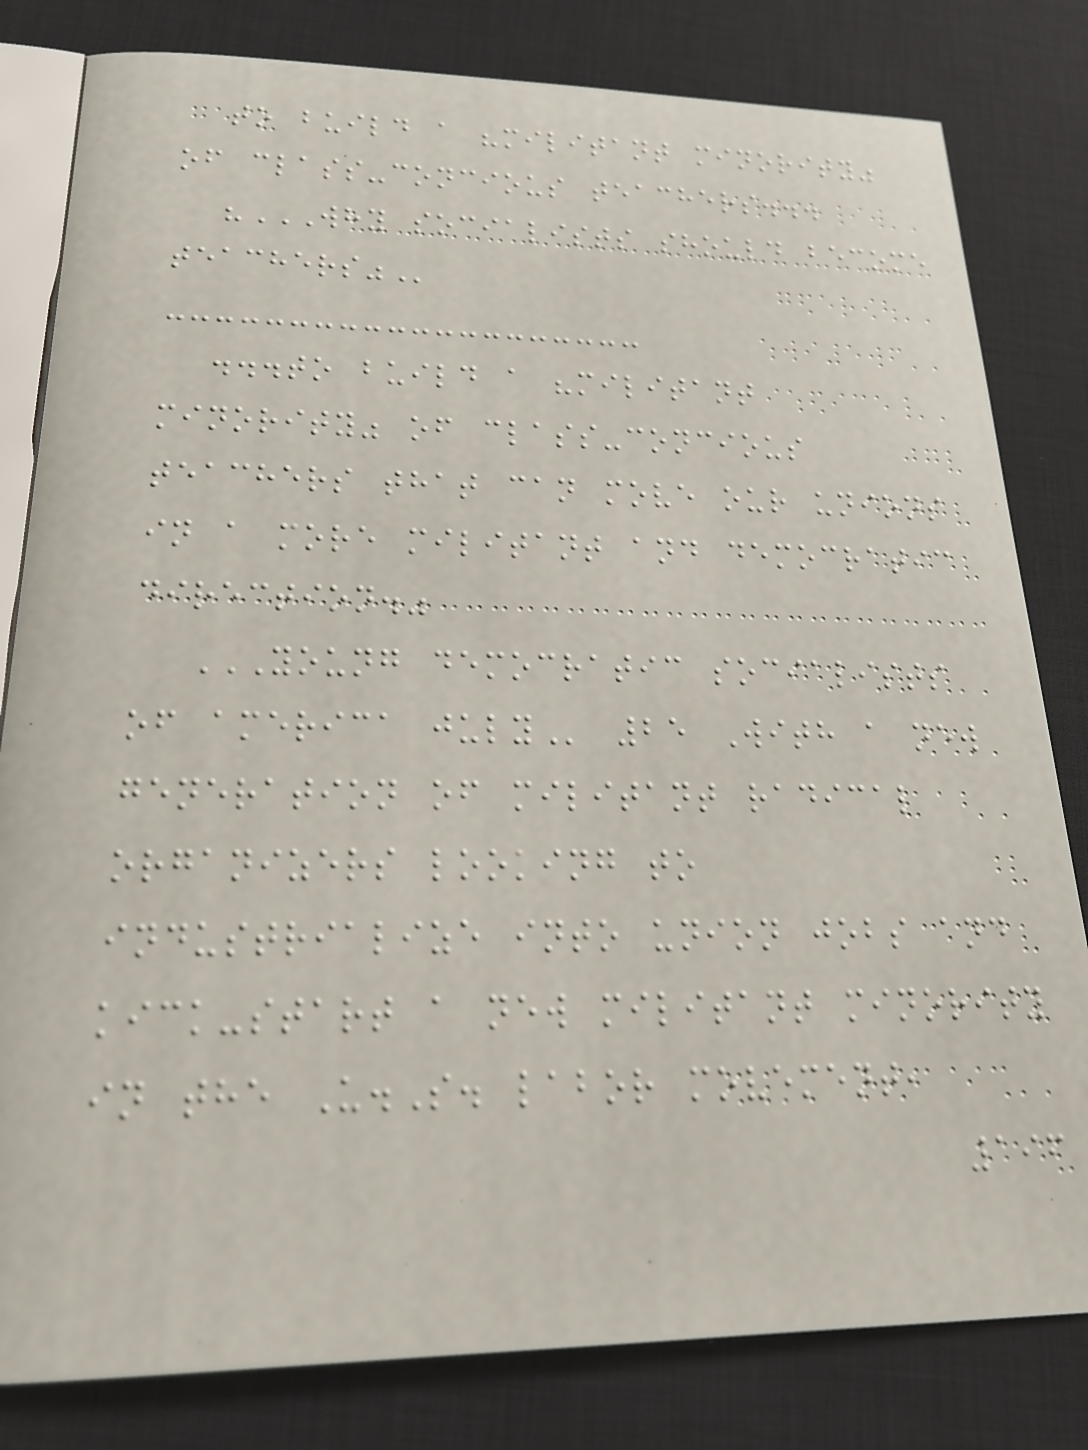to build a "militant minority"
of class-concious teachers...
"WHY SOCIALISTS SHOULD BECOME
TEACHERS"
...to build a "militant
minority" of class-concious
teachers that can move our unions
in a more militant and democratic
direction."
YOUNG DEMOCRATIC SOCIALISTS
OF AMERICA JULY 25 With a new
generation of militant radical
organizers looking to
industrialize into union jobs and
kick-start a new militant minority
in the U.S. labor movement,
196
